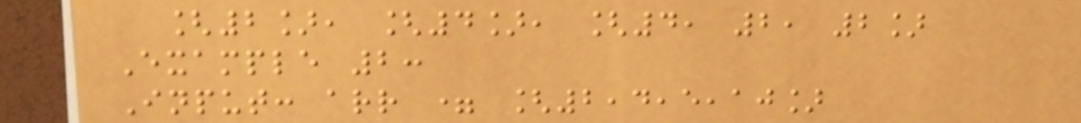[2], [4], [4, 2, 2]
Example 2:
Input: arr = [2,4,5,10]
